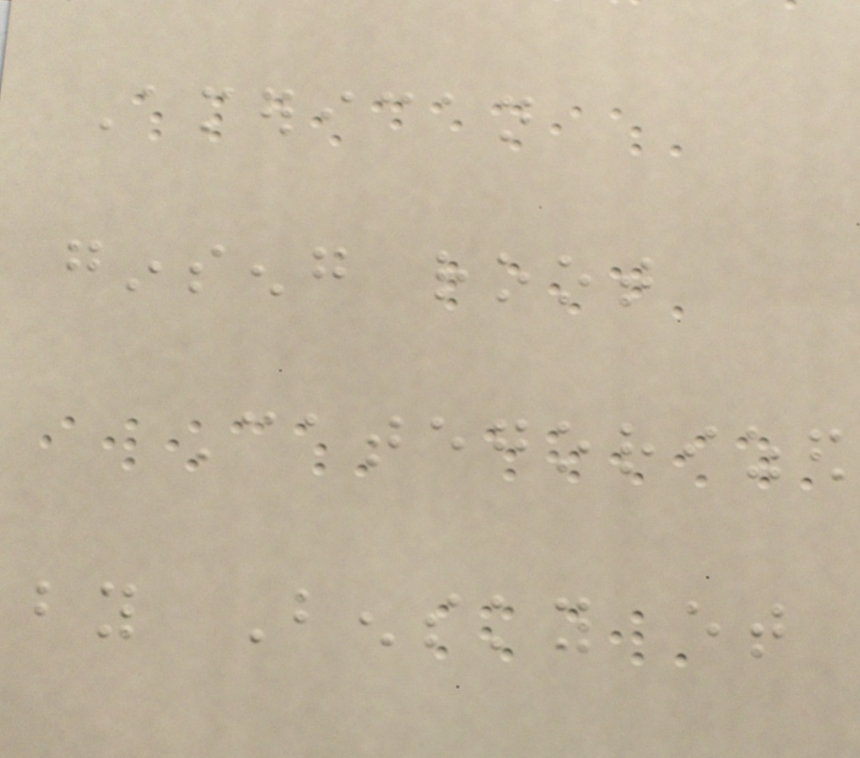American
ginseng root
Categorized
by Bensky et
